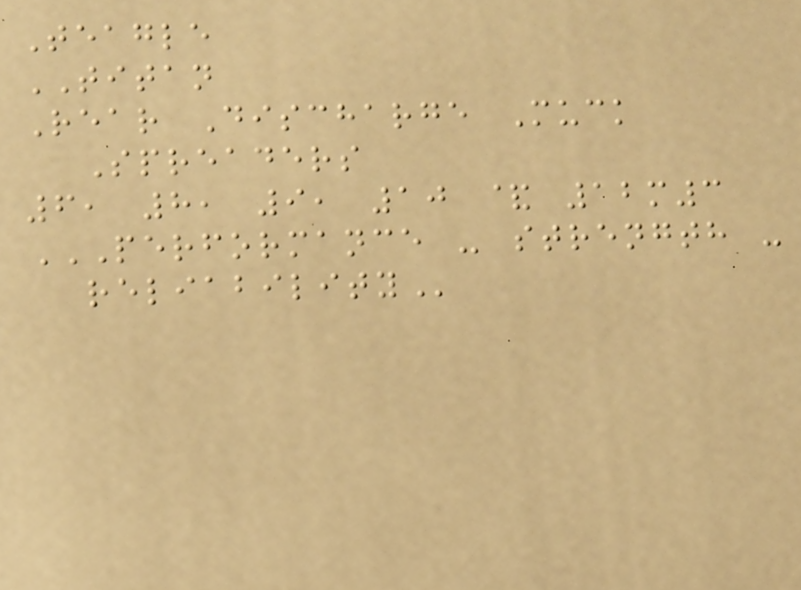Teagle
TITAN
Rear Discharge Muck
Spreaders
6, 8, 9, 10 & 12m3
PERFORMANCE - STRENGTH -
RELIABILITY
